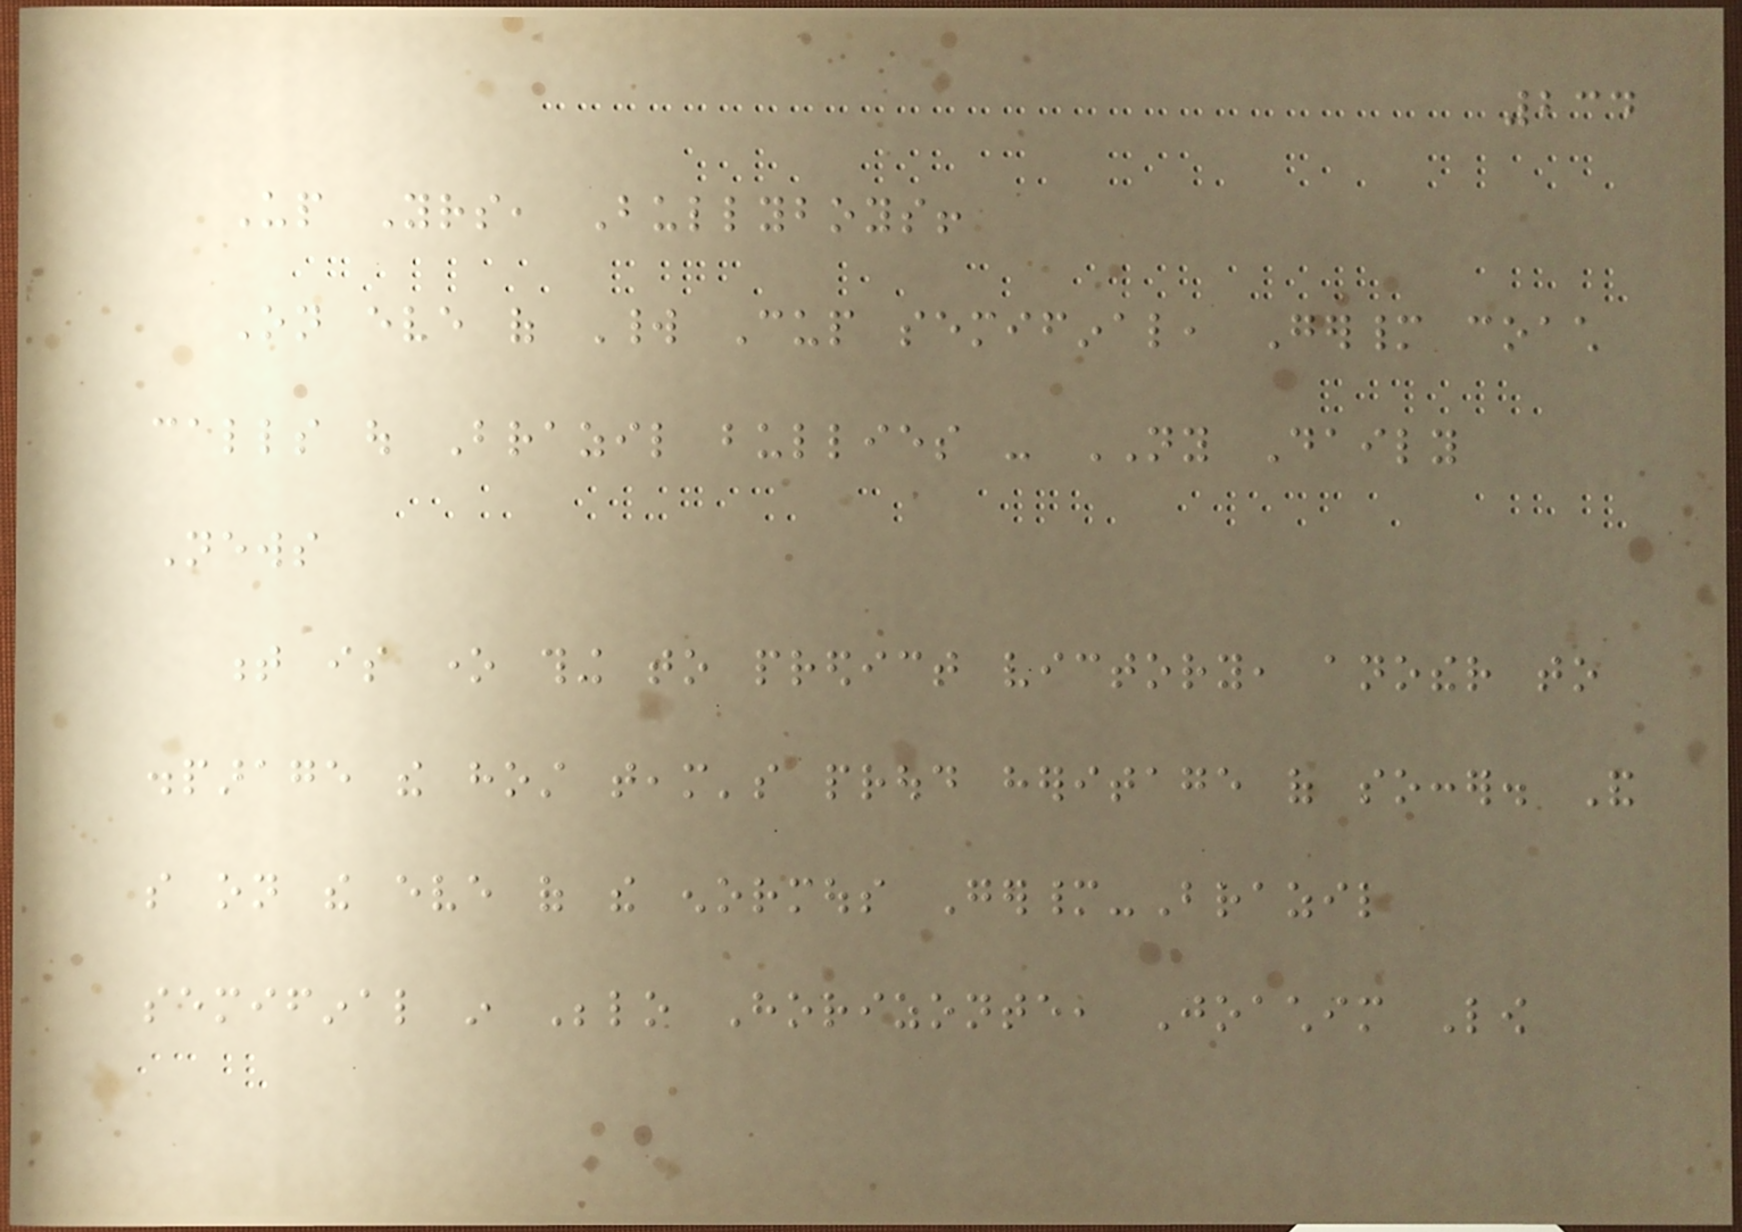234
Up Yours, Bullyboys!
On eve of World Cup semifinal, Germany coach
calls out Brazil bullies - NY Daily
News
t is one thing to predict victory, another to
disparage the host team's proud heritage of soccer. And
so on the eve of the enormous Germany-Brazil
semifinal in Belo Horizonte, Joachim Low
